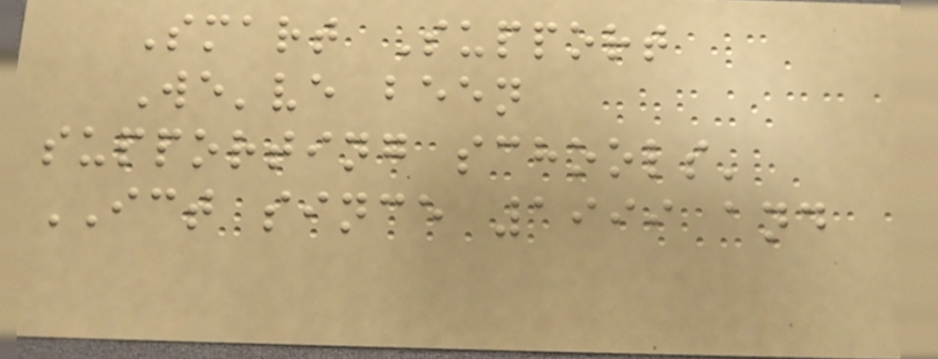Smart Support
We've been
supporting schools'
ICT since 1999 and
